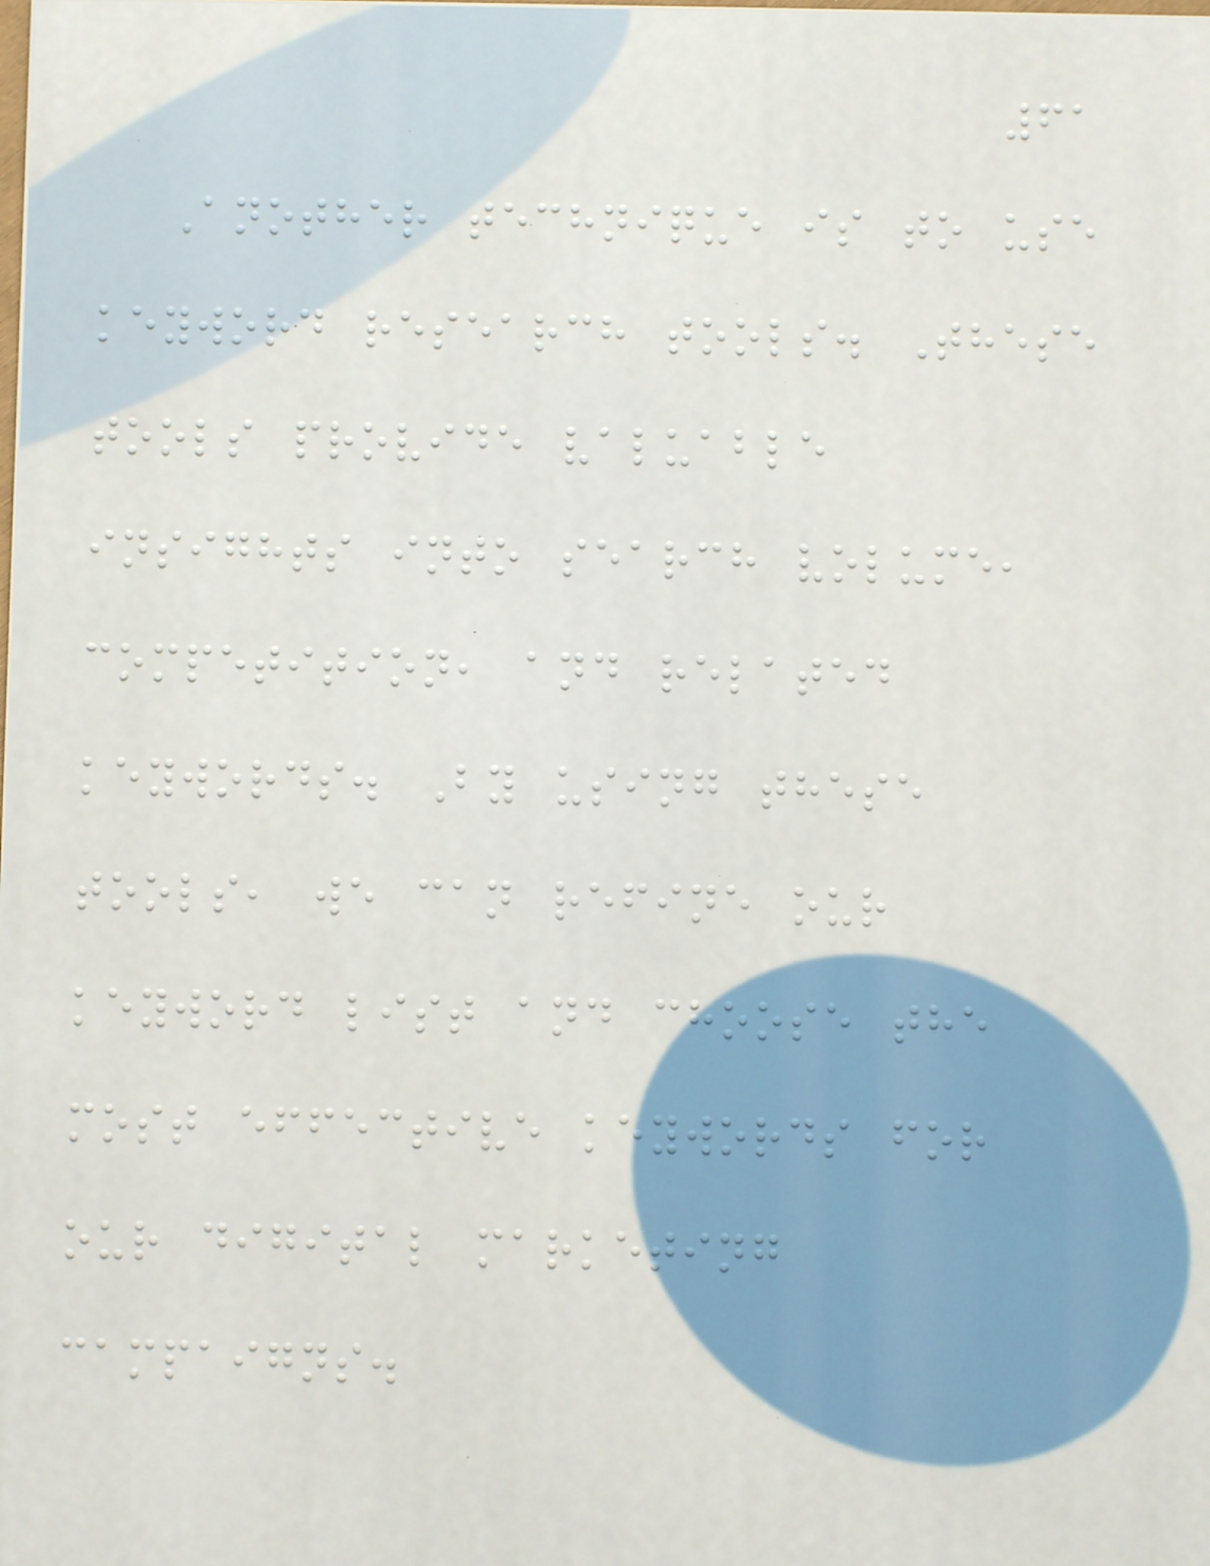61
Another technique is to use
keyword research tools. These
tools provide valuable
insights into search volume,
competition, and related
keywords. By using these
tools, we can refine our
keyword list and choose the
most effective keywords for
our digital marketing
campaigns.
